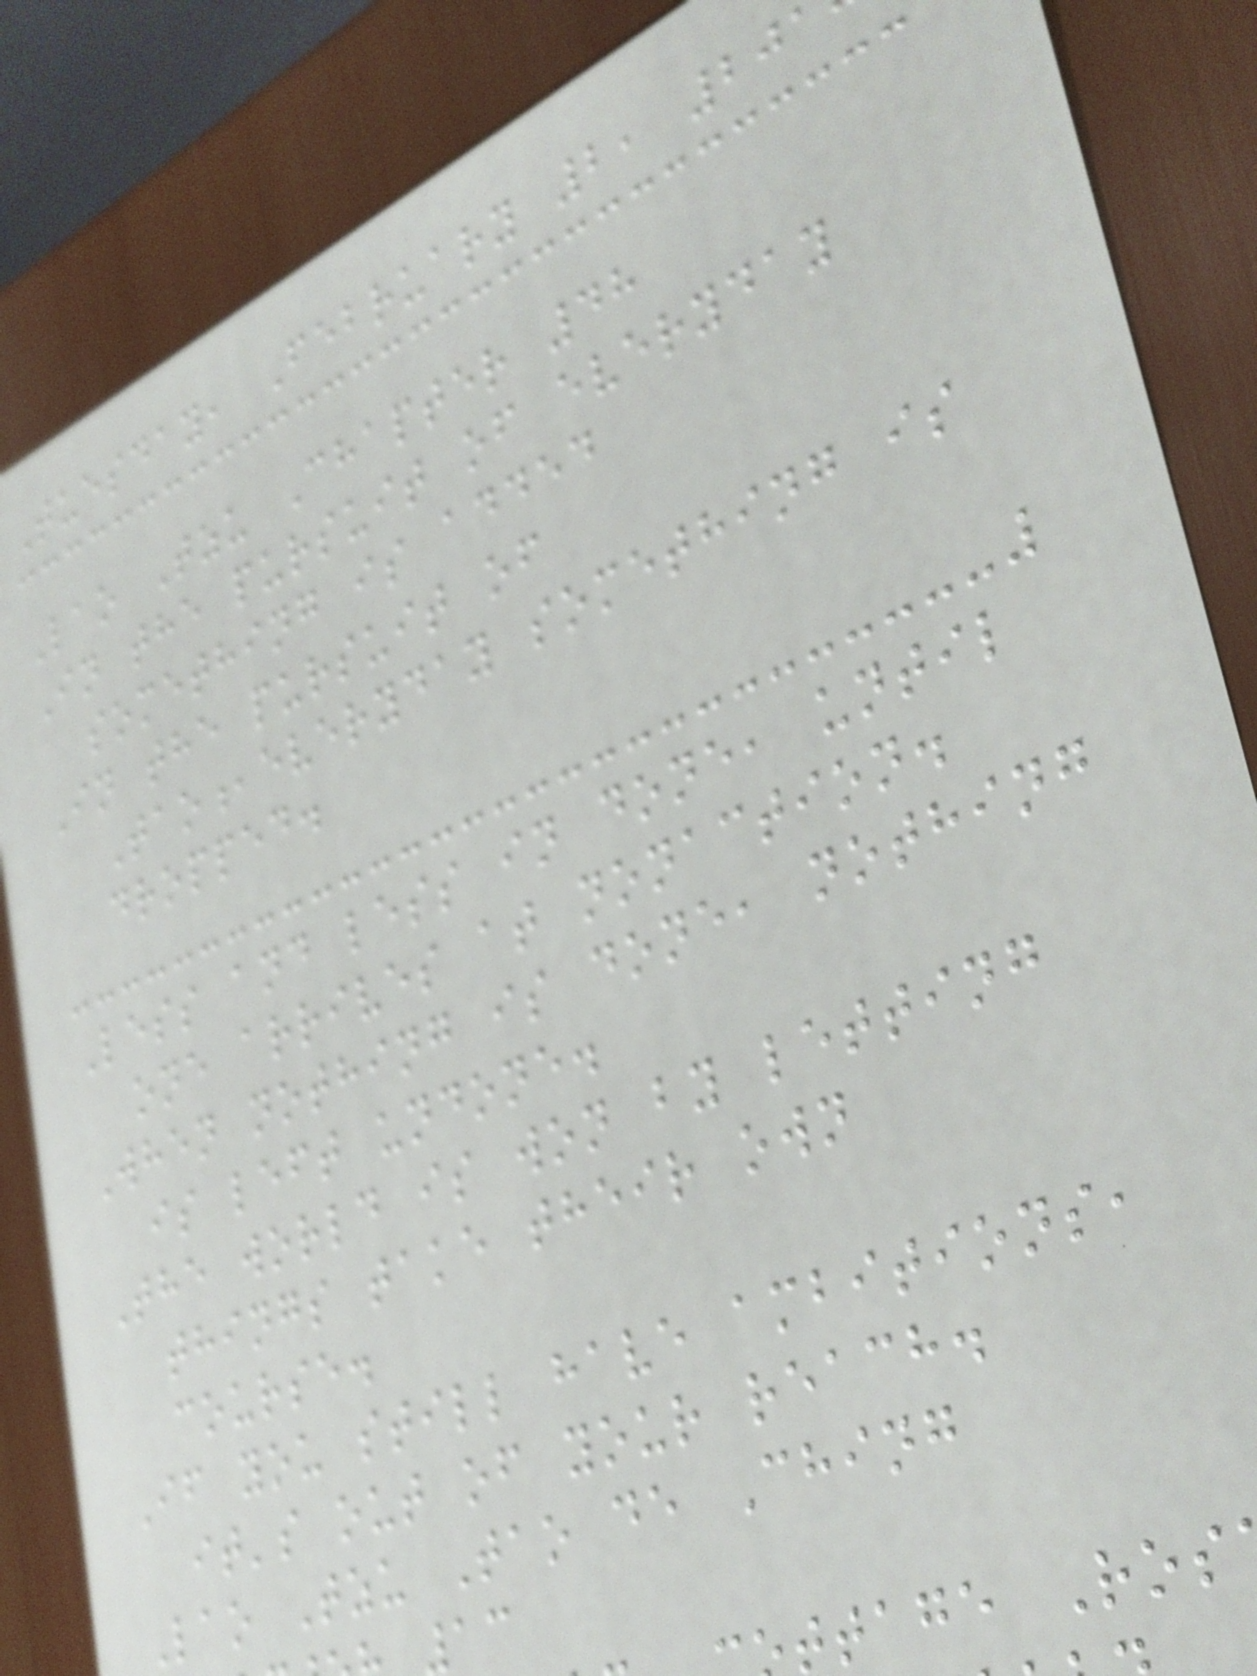Tuesday, February 2, 20
Lao Tzu Chapter 48
In the pursuit of everyday
something is added
In the pursuit of
Tao,everyday something is
dropped.
Less and less in done, until
one arrives at nonaction.
When nothing is done, nothing
is left undone.
The world is won by letting
things take their own
course.
If you still have ambitions,
it's out of your reach.
Lao Tzu Tao de Ching
ttage Ros
